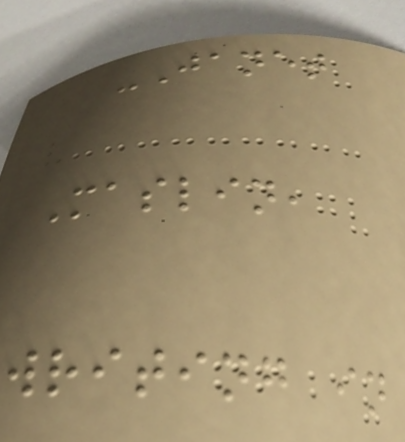-Janet
Maslin,
writing in
